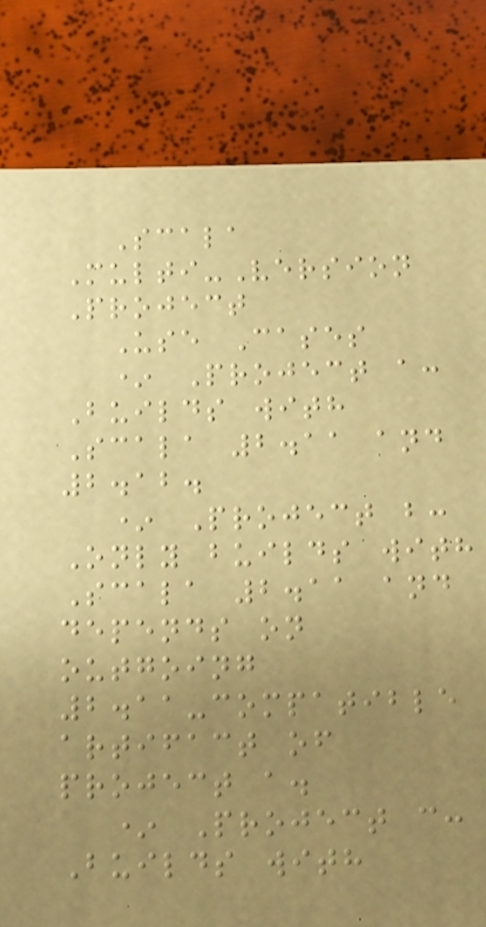Scala
Multi-Version
Project
Use Cases
* Project a:
Builds with
Scala 2.11 and
2.12.
* Project b:
Only builds with
Scala 2.11 and
depends on
outgoing
2.11-compatible
artifact of
project a.
* Project c:
Builds with
